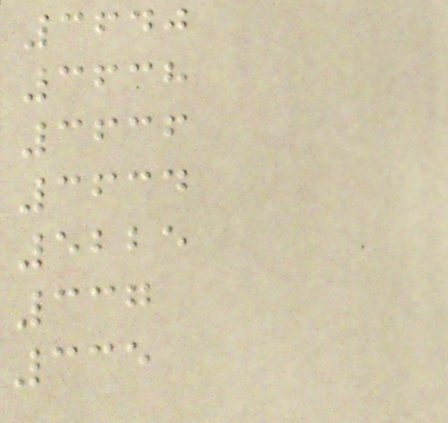3640
3638
3636
3634
5225
337
335
